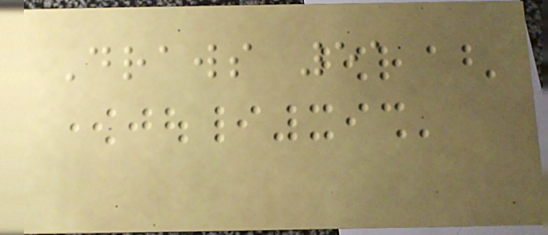Draws 51
